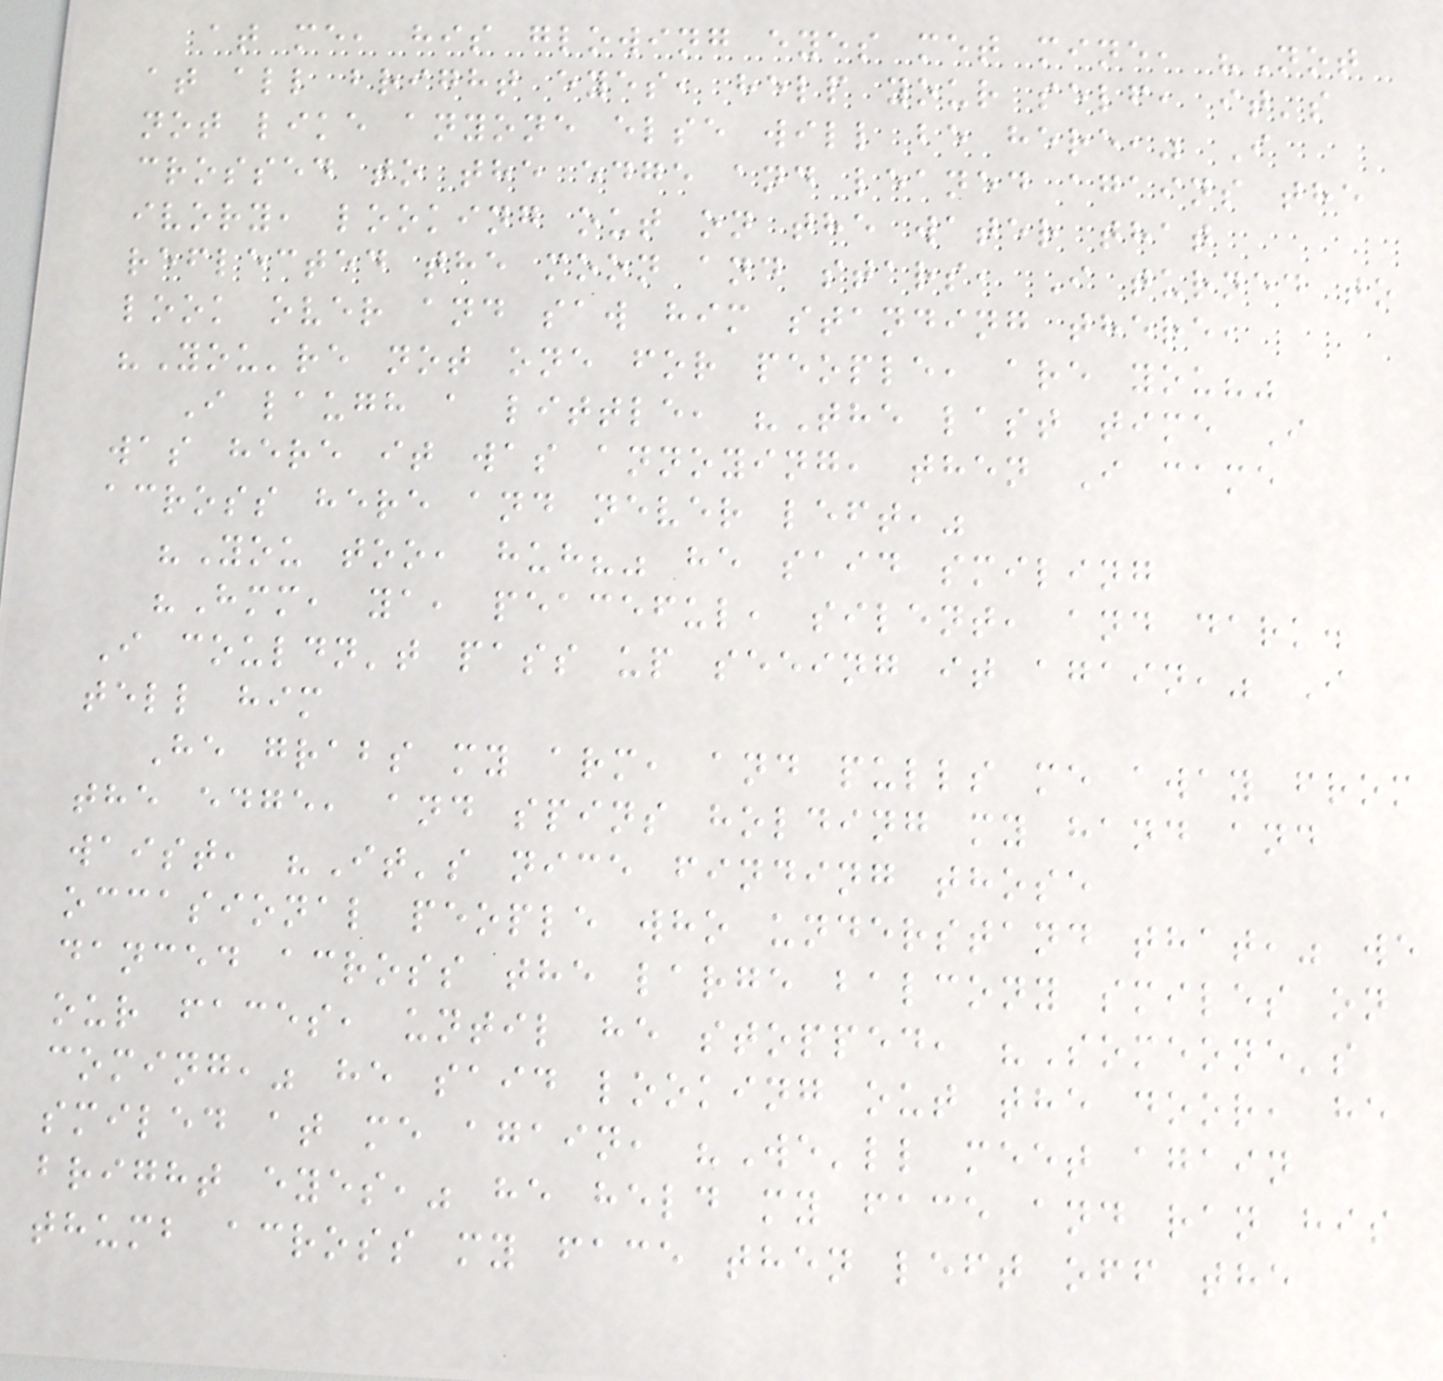at me, his glowing eyes met mine, "Not
at all bright eyes, help your self, it's
not like anyone else will be here," I
crossed to the edge and leaned agains the
ivory, looking out on the water that
reflected the moon and stars, I turned to
look over and saw him standing there,
"You're not one for people, are you?"
I laugh a little, "The last time I
was here it was annoying, then I came
across here and never left,"
"You too, huh?" he said smiling
"Hmm, ya, peaceful, silent, and dark.
I couldn't pass up seeing it again," I
tell him
He grabs my arm, and pulls me away from
the edge, and spins holding my hand and
waist, "It's nice finding those
occasional people who understand that," we
danced across the large balcony smiles on
our faces, until he stopped, "Someone's
coming," he said looking out the door, he
smiled at me again, "We'll meet again
bright eyes," he held my face and ran his
thumb across my face then left off the
